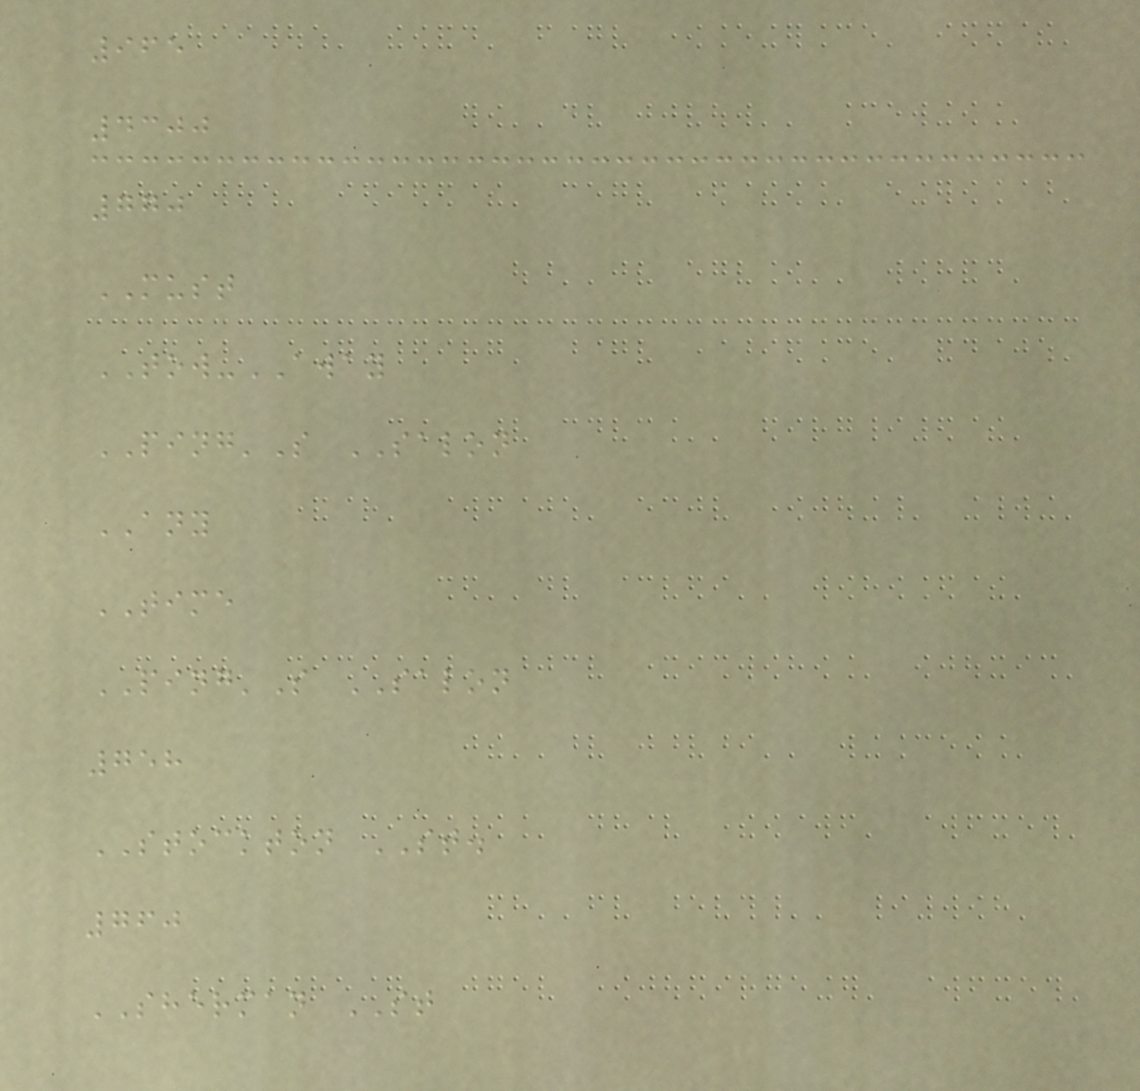965
4300
770
MUST
TOW-AWAY
PING'S SALON
ANY
TIME
PING'S SALON
758
STOCKTON ST.
760
SHERMAN ST
